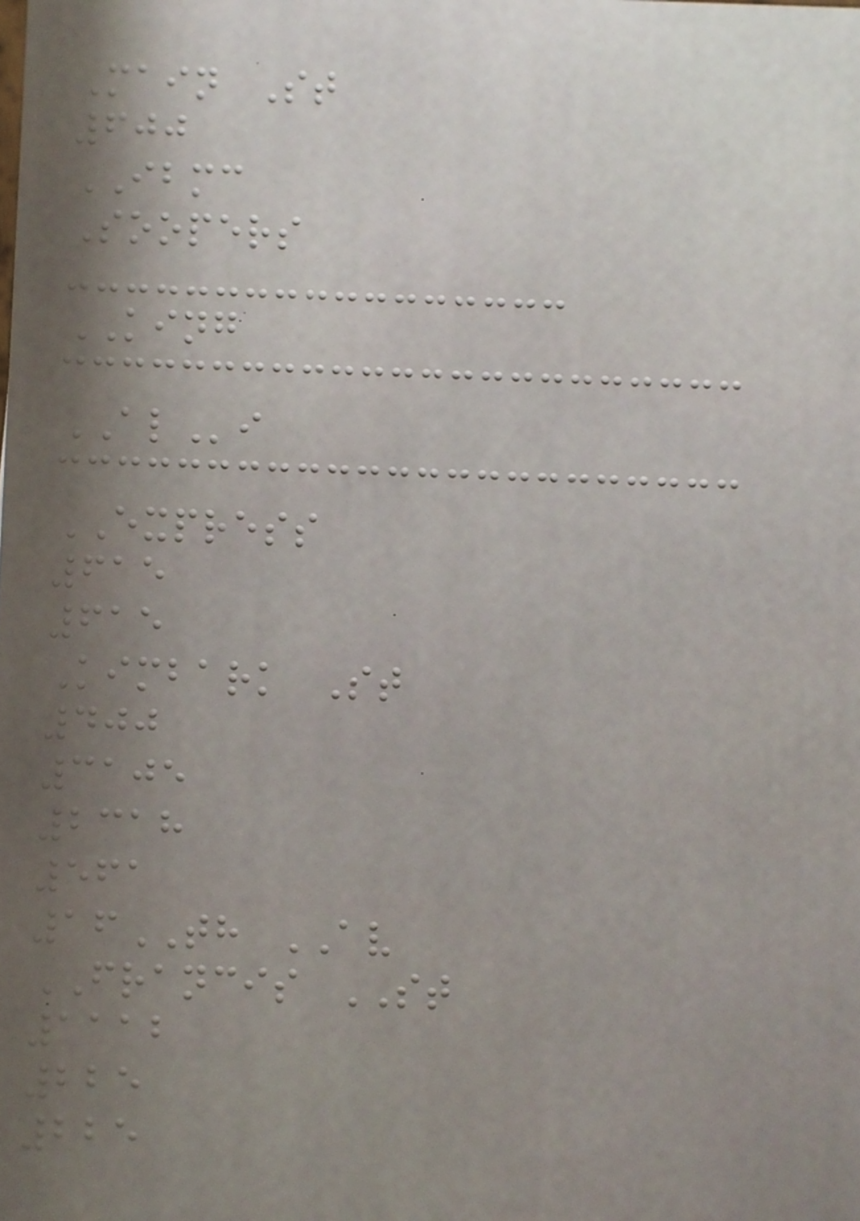Main St
600
IBMC
Soopers
KING
ALi
EXPRESS
615
615
Kimbark St
400
3105
2318
561
16TH AV
FRANCIS ST
1112
225
225
